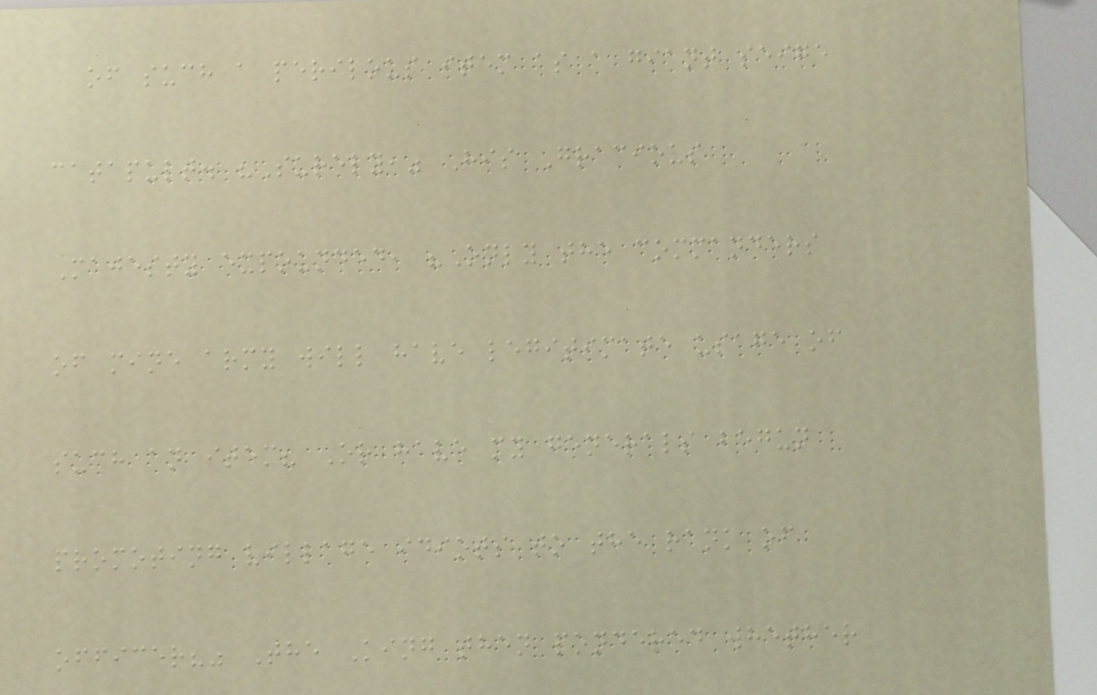of such a perilous item as a giant seige
catapult. "Surely," His Gracious
Majesty expounded, "Only the commanders
of mine army will have legitimate usage of
such an item? Or have my generals begun
promoting village idiots to the rank of
officer?" The King then pondered whether
